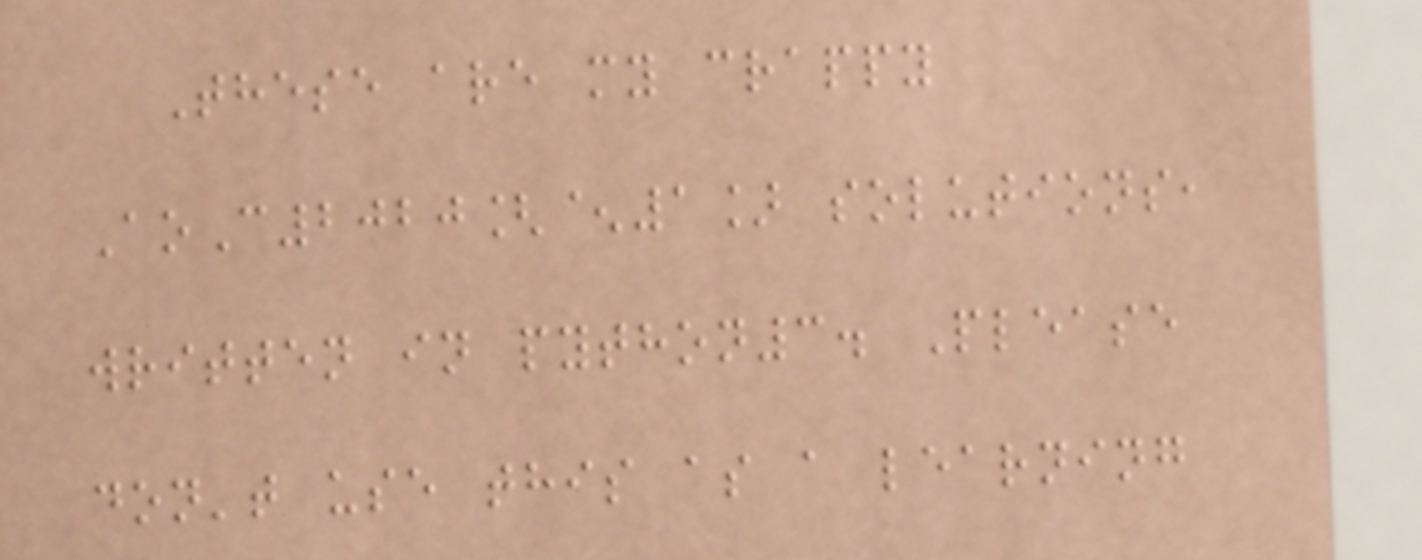These are my crappy
AoC2020[^1] solutions,
written in python3. Please
don't use this as a learning
